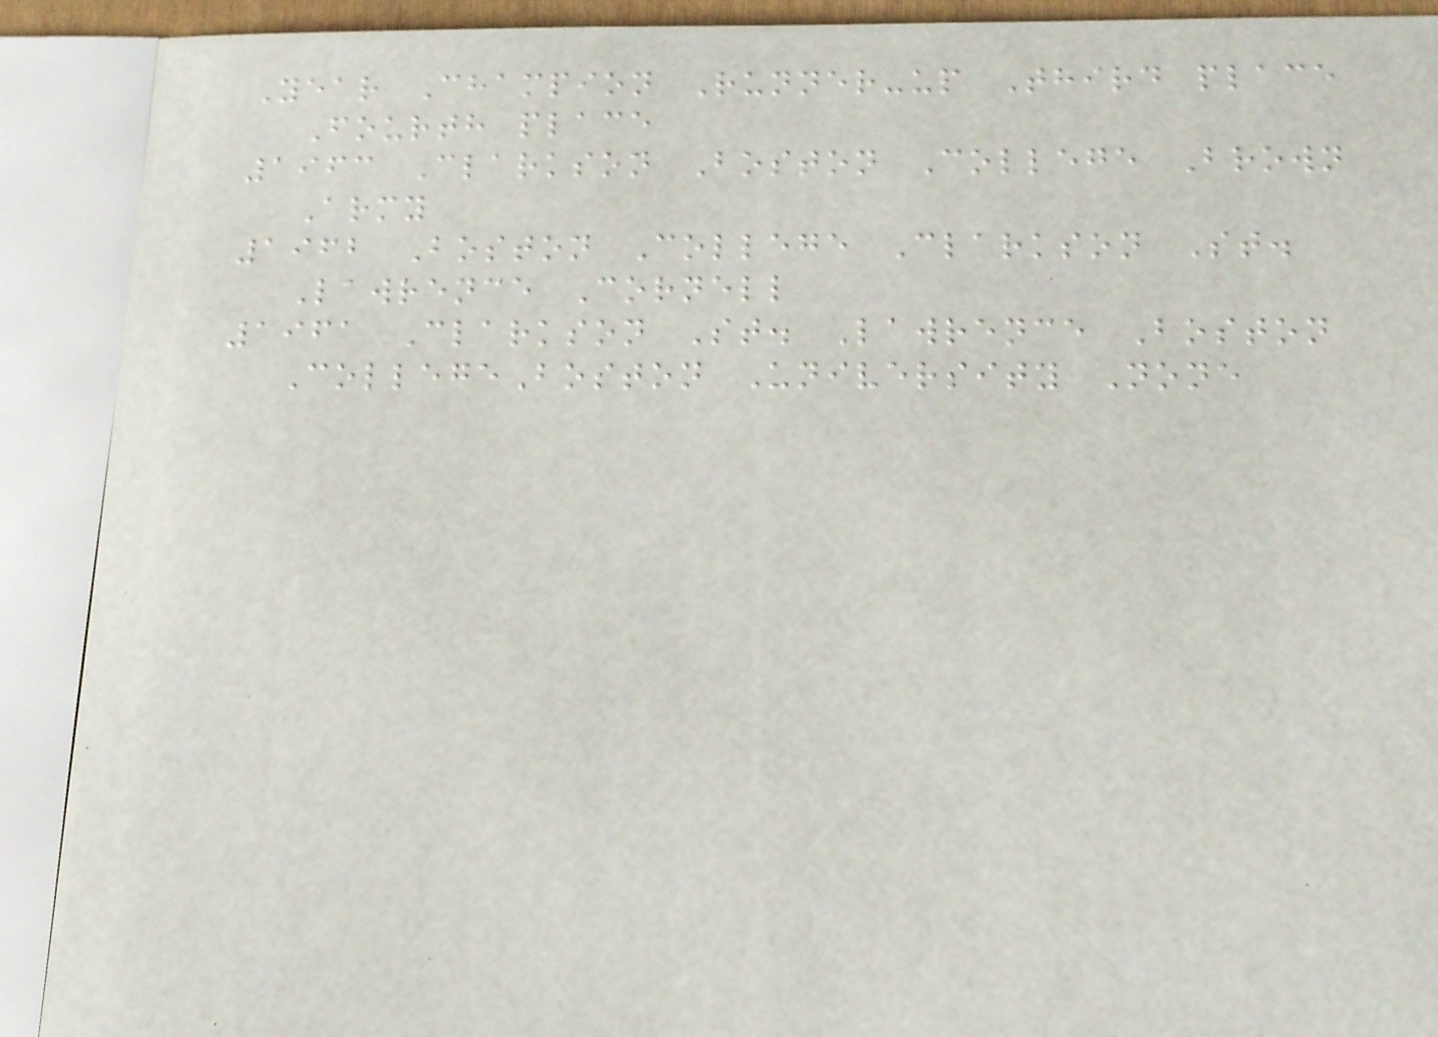Year Champion Runner-up Third place
Fourth place
1963 Clarkson Boston College Brown
Army
1962 Boston College Clarkson St.
Lawrence Cornell
1961 Clarkson St. Lawrence Boston
CollegeBoston University None
